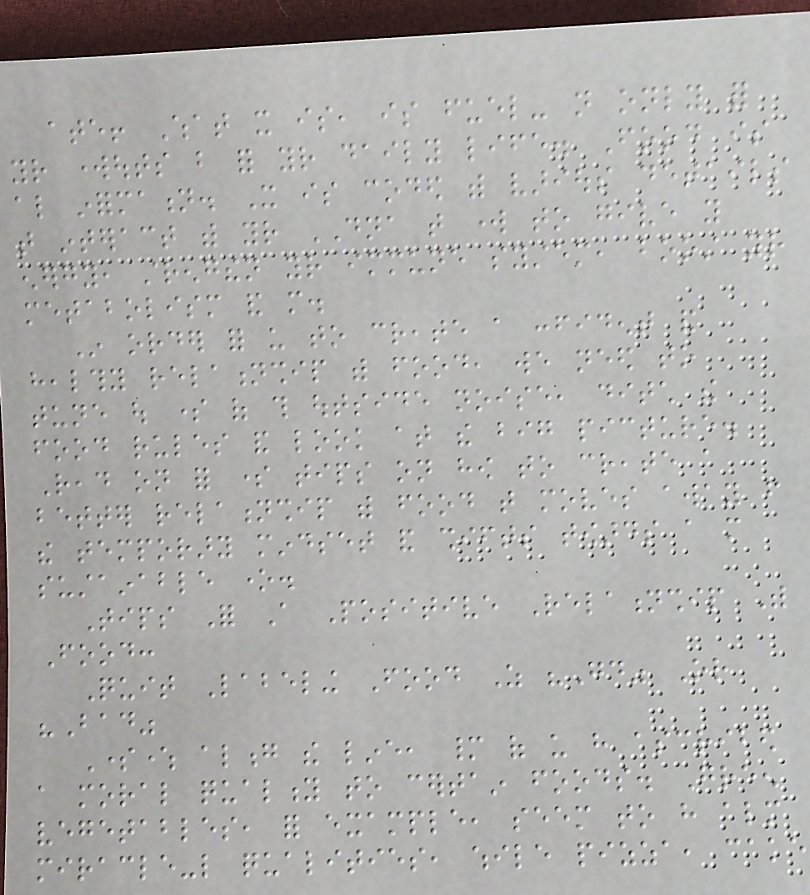ate! What it is, is fuel- not only for
your workouts but for your daily life. Food is
also information. It is coded with various details
that interact with your DNA that work to give you
energy, strengthen your immune system, boost your
metabolism and more.
In order for us to create a confident and
healthy relationship with food, we need to
tune out some of this outside noise, ditch the
food rules and look at the big picture.
Read on for some tips on how to create a
better relationship with food that moves away from
the temporary mindset and shifts towards a more
sustainable one.
Tips For A Positive Relationship With
Food:
Quit Labeling Food As "Good" Or
"Bad"
Somewhere along the line, many of us have ascribed
a moral quality to certain foods. Green
vegetables, for example, seem to have almost
miracle-like qualities, while pizza, cake
